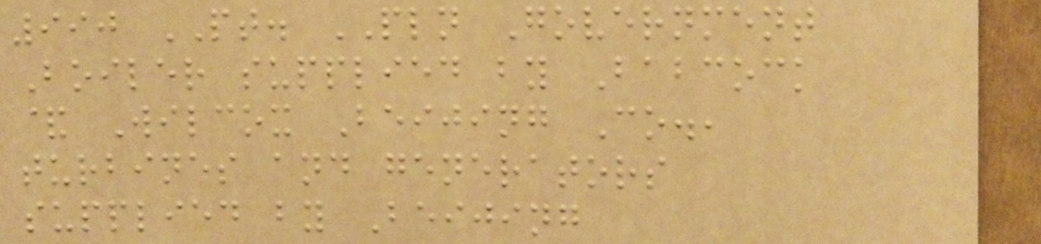990 PT. PLN Government
Boiler supplied by Babcock
& Wilcox Beijing Co.,
turbines and generators
supplied by Beijing
